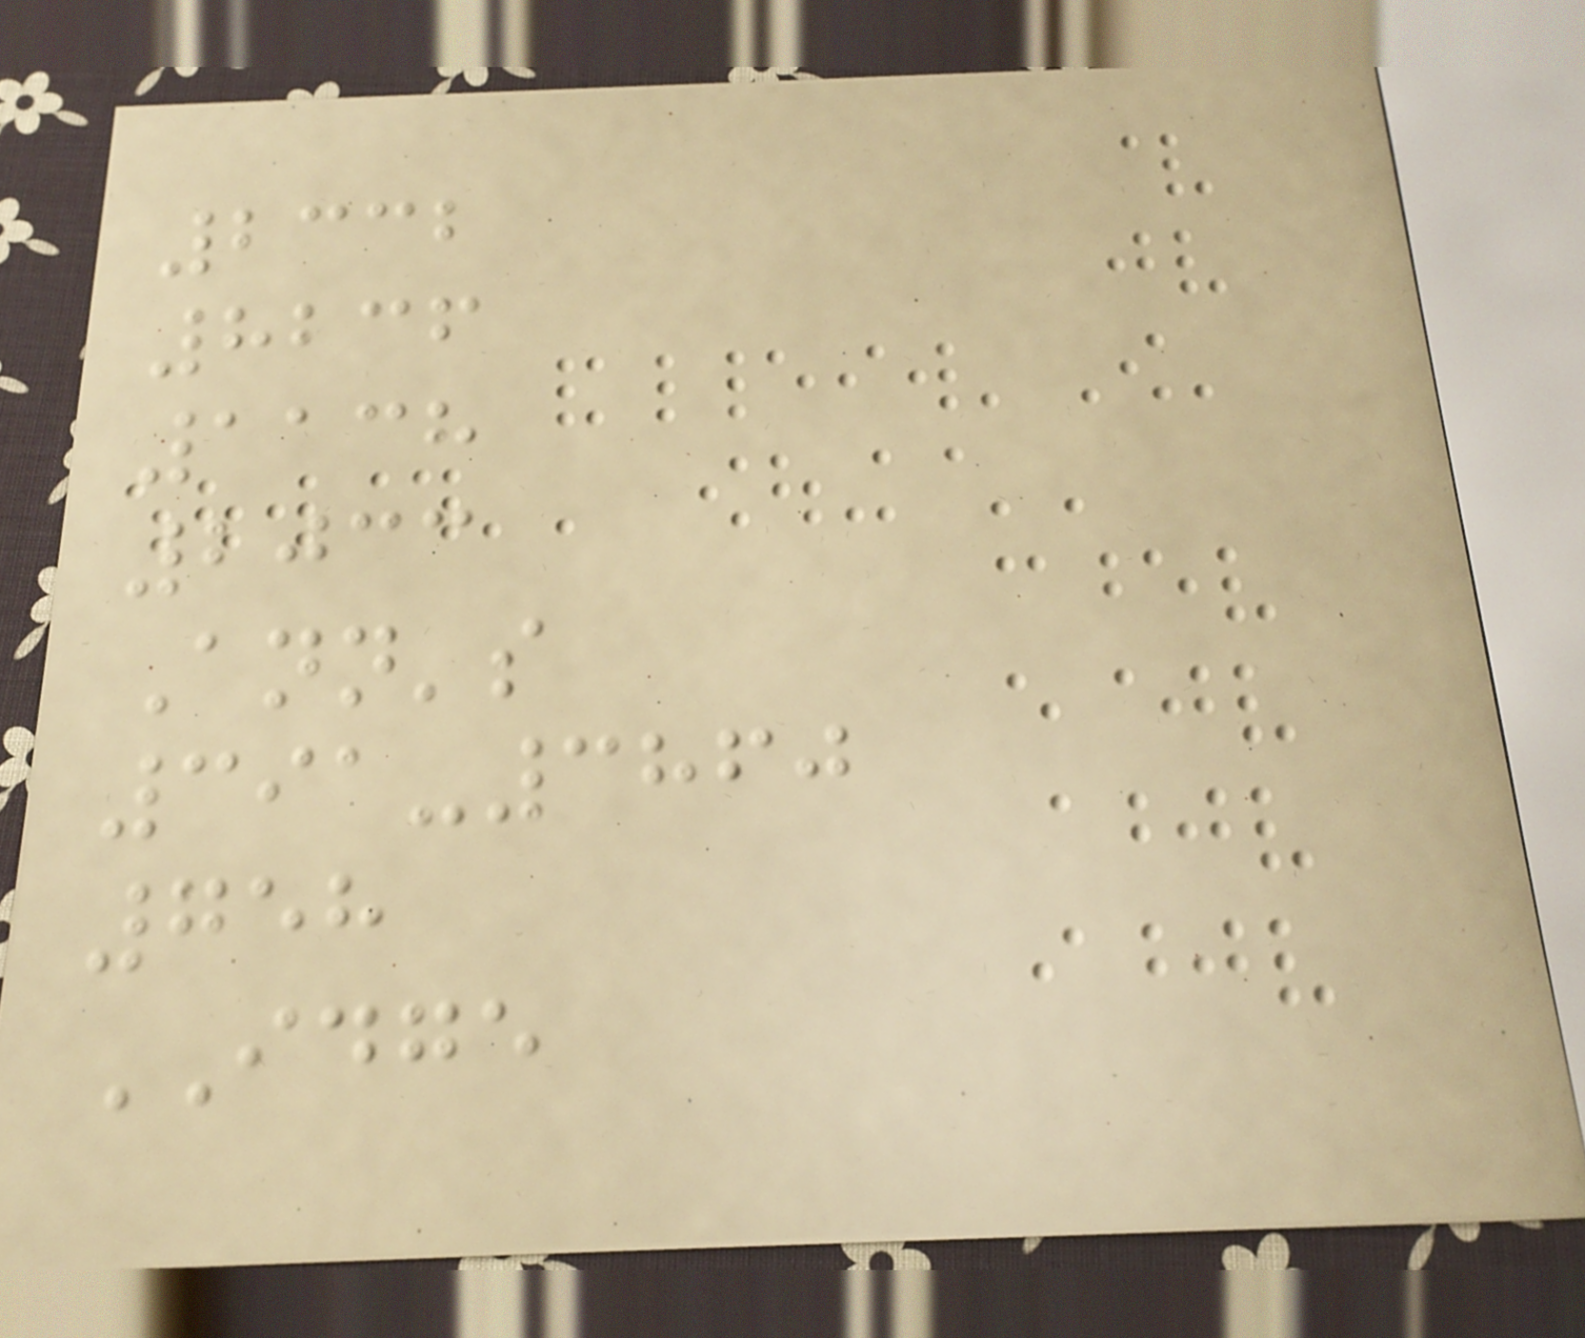2332
8236
1138
2033
Ann's
391-3860
758
IDGE
